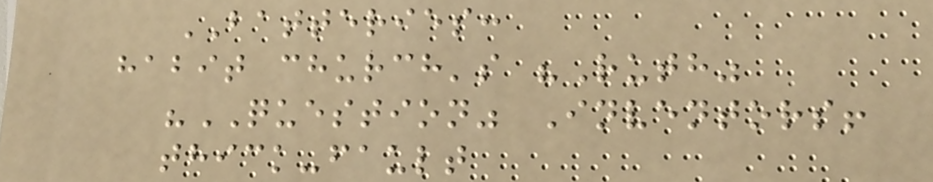BATTERIES:
habit church's "Ruth"
"QUESTION" Inventors!
thick-fault
